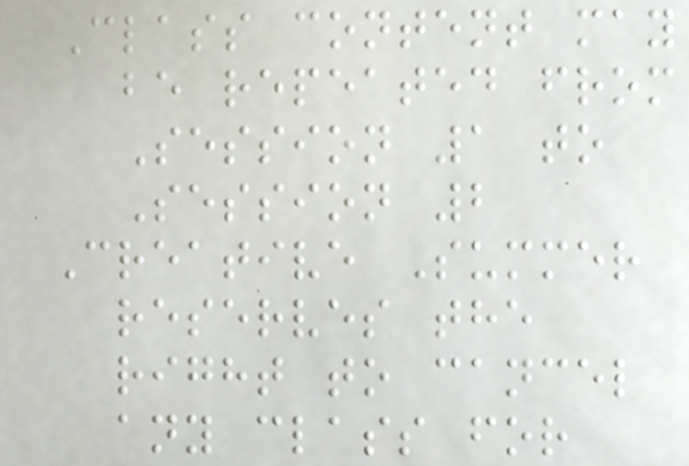Class content may
be repeated from
Session 1 to
Session 2
Creative Summer
reserves the
right to cancel
any class for
